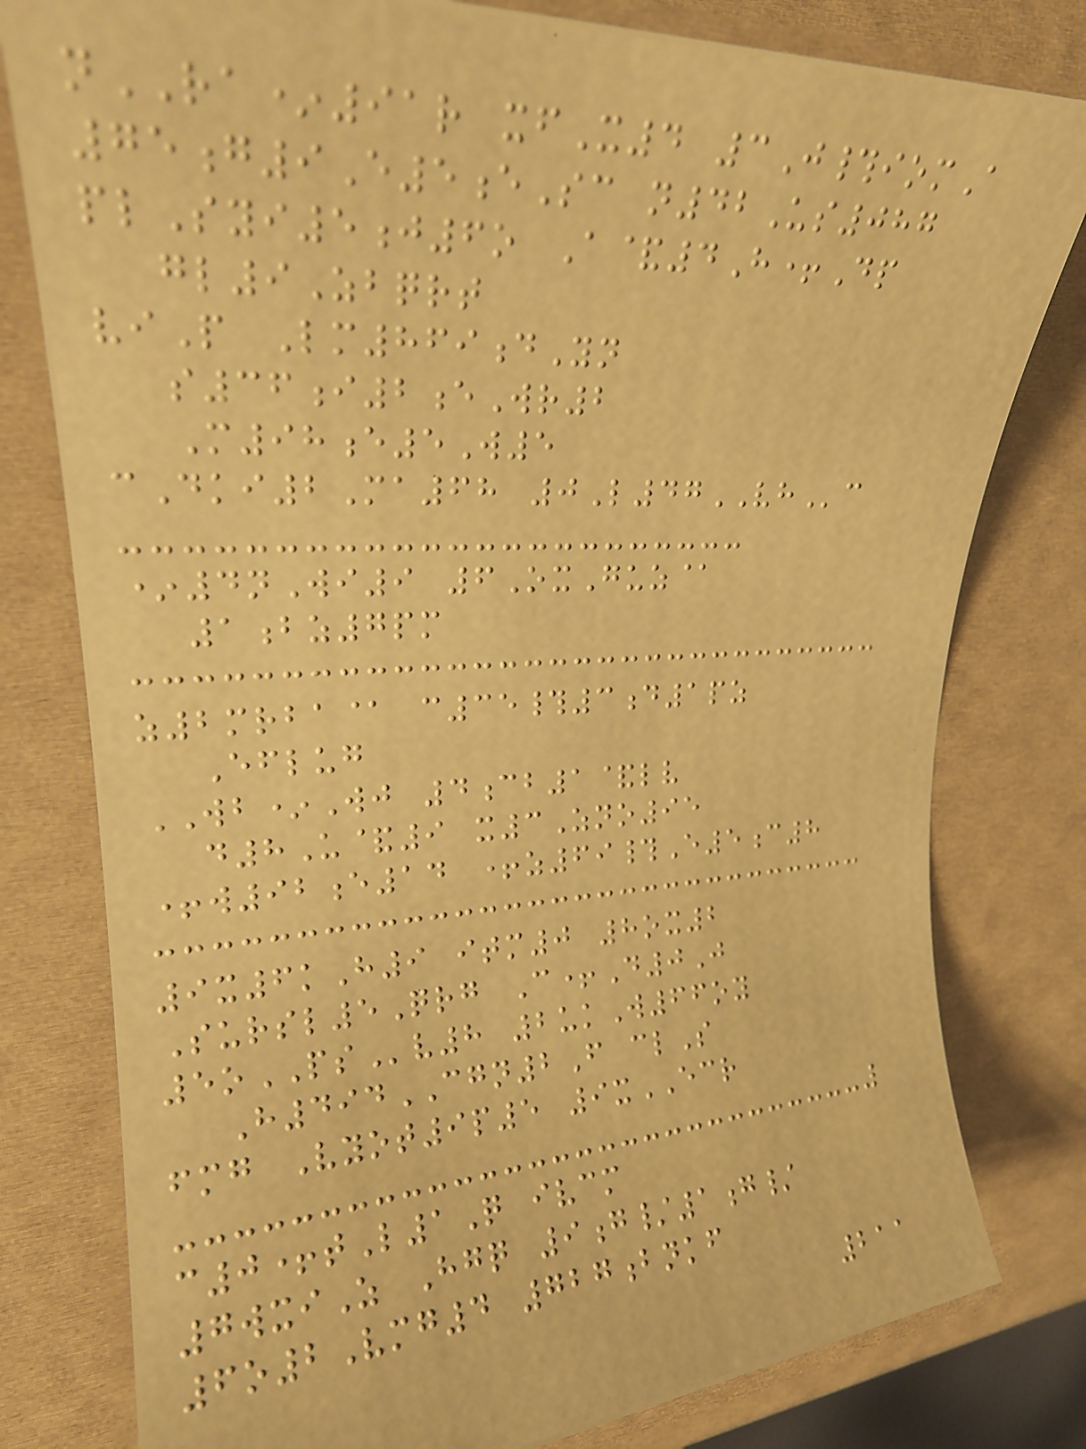nRA*91r xfX4 3J#iomA
75g9E5eSc n42Us087
plSyi5j6o A&4H+Dp
gl9Zbqrt
viP Lm869dYn
s36i2eWr2
M98e5W5
cDki2Ma68 0L47VHc
*4nWi9 6OxGuz@
1bz7pm
z2mrba@ c35#3d1pz
Eflug
WB*Wj 4cb1&lv
d8U&9 x3Zno95
+w92e14 +z69#E5c8
9x6kH9 itm0 8ox2
Sursl5Qrg C+D0J
5oPSv8 2ukW66oy
H494CGN2F clS
fmg Vyot9p5 9xECR
c0+tL1Q ivcm
7wxiZ Hgq 9g/1g/
6o2Vmg4 727bnkf
211
